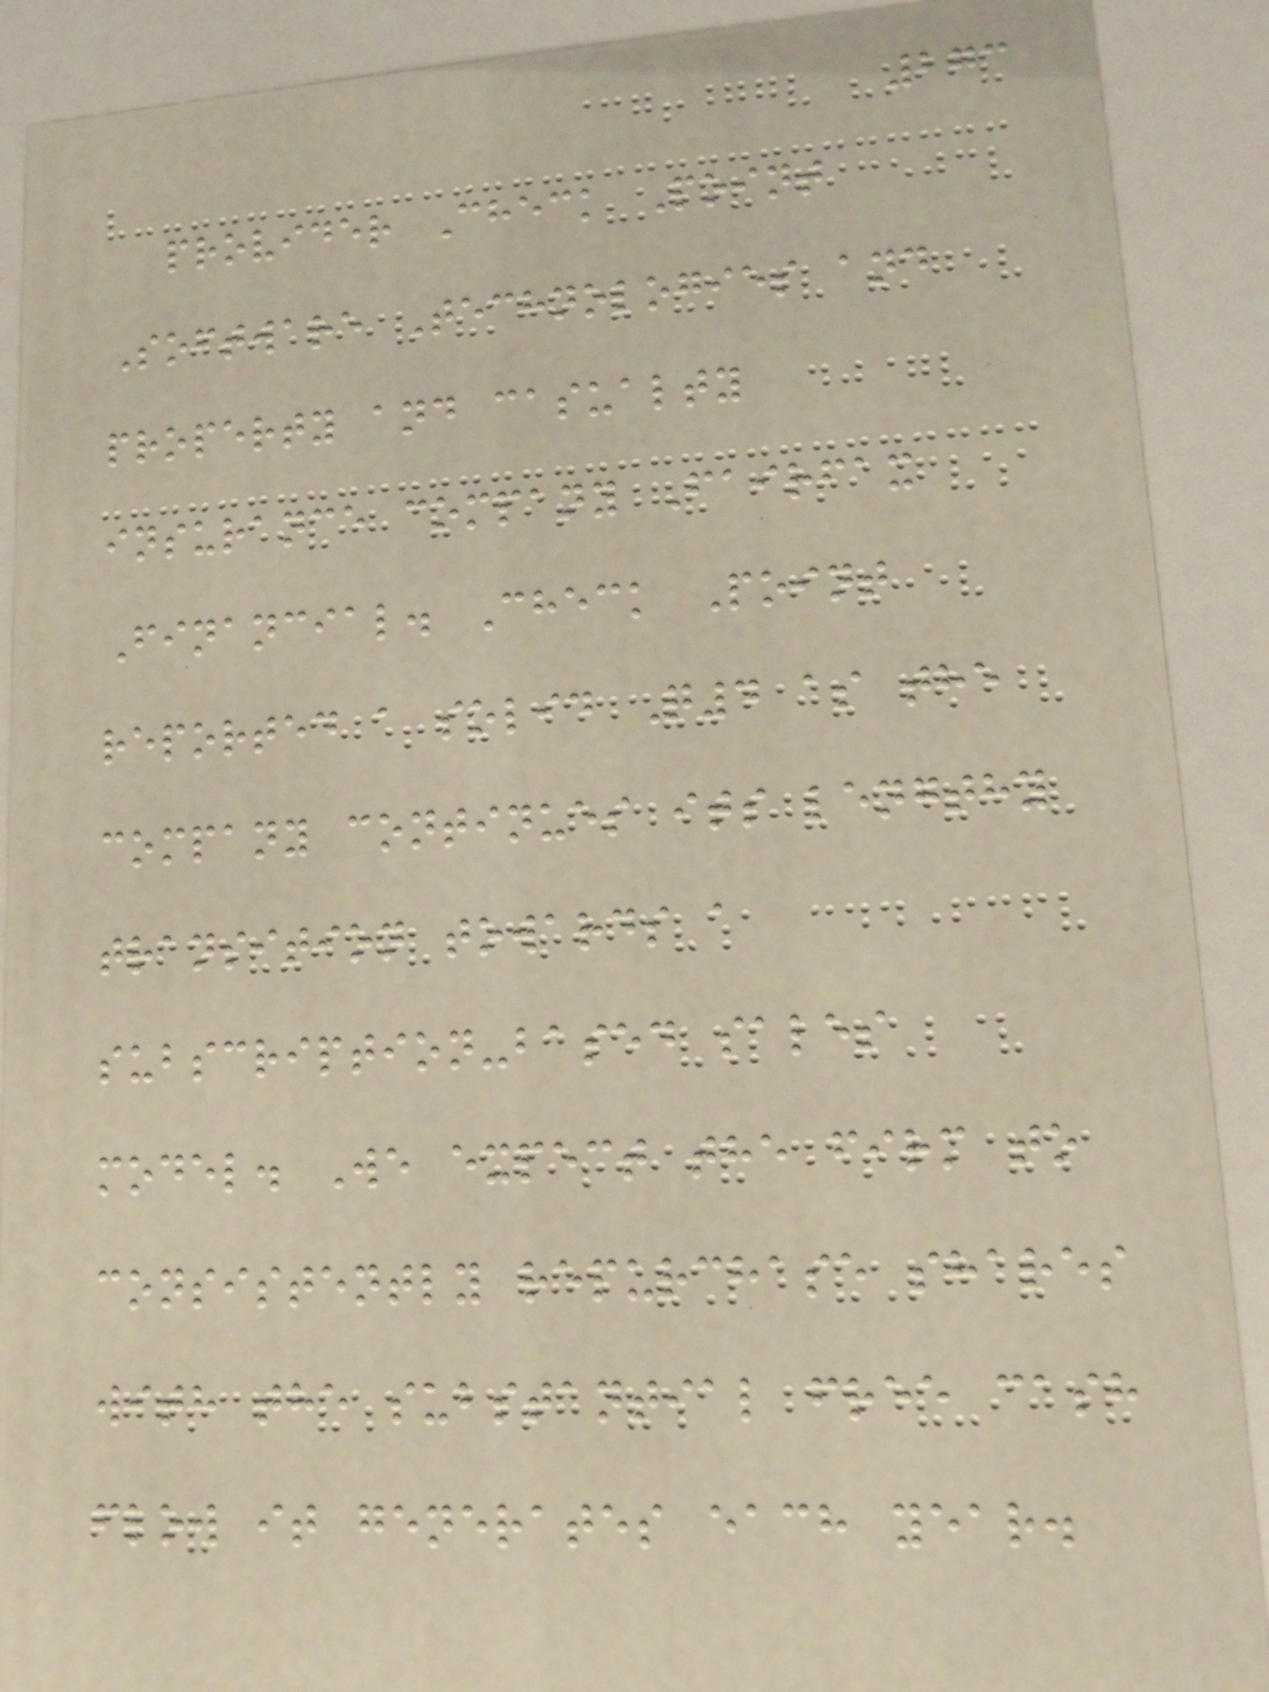273
provider Check Point
Software Technologies and
property and casualty
insurance company Fairfax
Financial. Check Point
reported a solid Q4 as the
company continues its lengthy
transition towards a
subscription-based sales
model. We expect the firm to
consistently repurchase shares
with the substantial free cash
flow it generates each year.
